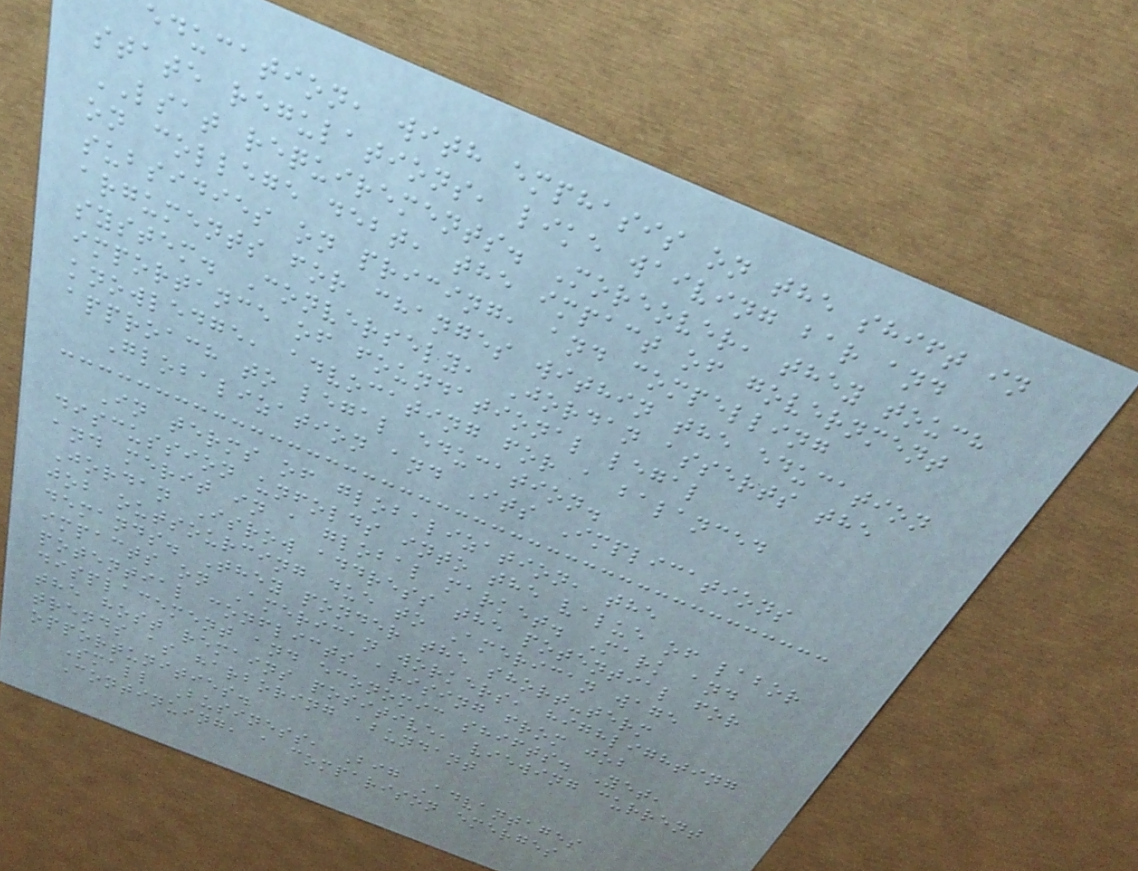education, with emphasis on the shift in
state regulations, like waiving bar and
LSAT requirements. Moreover, they touch
on college debt, the impact of government
subsidies on pricing, and compelling
arguments for changes within the education
system. Conversely, Jordan asserts the
importance of foundational legal
knowledge, advocating for a balanced
approach to legal education.
Globalization and Its Implications
In terms of globalization, the
discussion unfolds into the value of labor
and merit in a global market. Mark and
Jordan Isrow address the potential for
job outsourcing due to American wage
demands. They ponder the short-term
impacts on American workers, highlighting
potential conflicts arising from job
displacement and economic shifts. Yet,
the host remains positive, viewing current
trends as harboring abundant
opportunities.
Small Business, Big Advantages
Continuing, a comparison emerges
